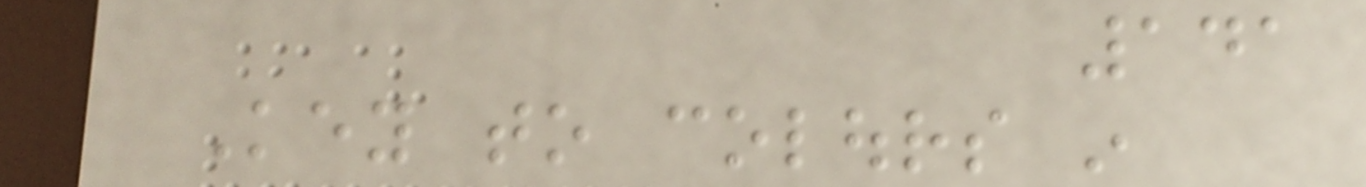141
Key to colours in
